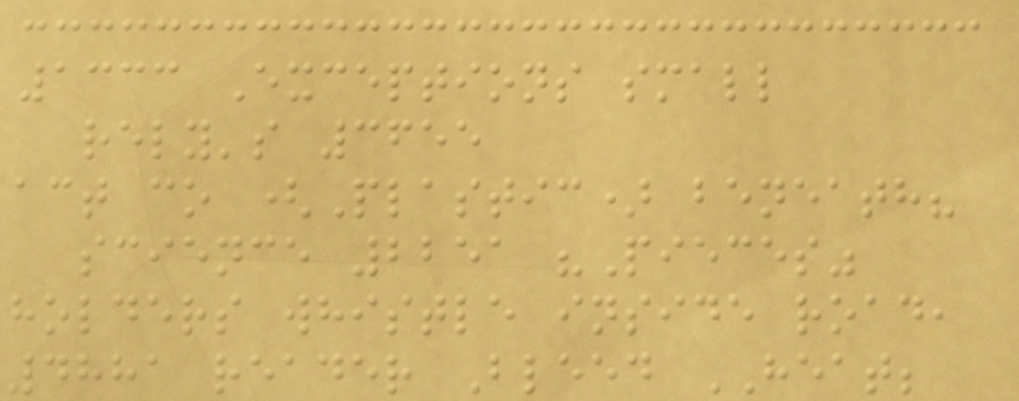1333 Exceptions small
rely's 3655
act co (Plastic) beneath?
science 2251 "Pieces"
holders whistle inside road,
4881 reader Bleed HEAT;
